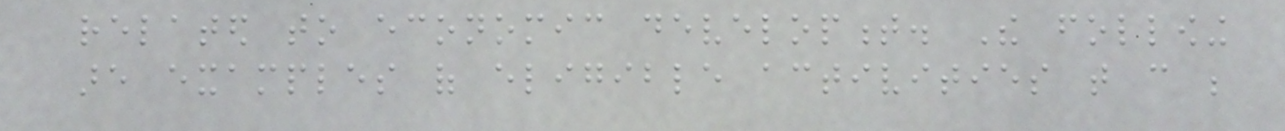related to economic development. The following
are examples of eligible activities that can be
